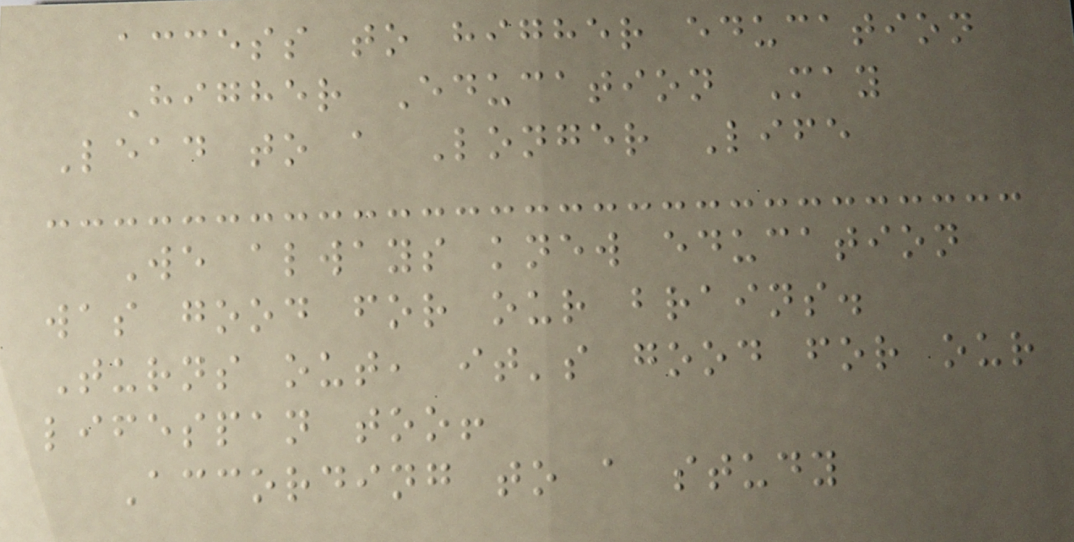access to higher education
Higher Education May
Lead to a Longer Life
We always knew education
was good for our brains.
Turns out, it's good for our
lifespan too!
According to a study
